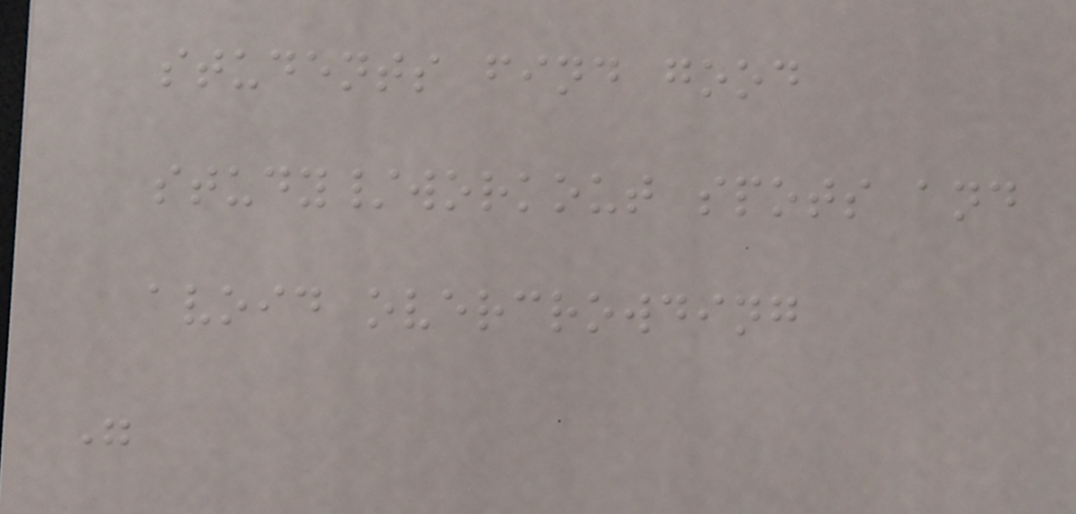students find good
study/workout spots and
avoid overcrowding
"
